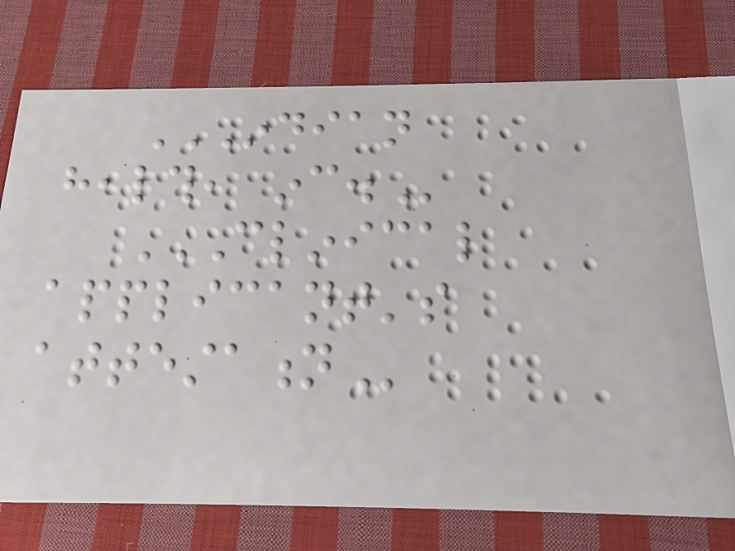INDIAN
HEALTH, INC.
CLINICAL
APPLICANT'S
ATTESTATION
